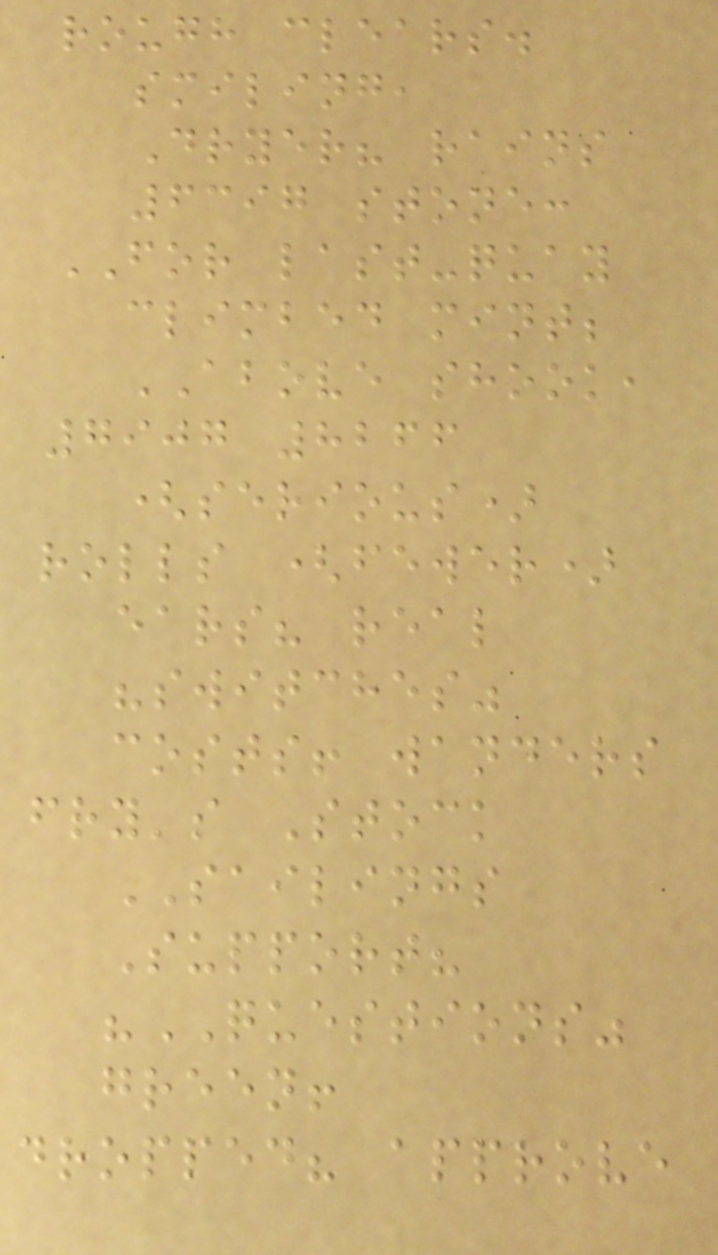rough clears.
smiling,
Dryer? rains
6397 stone:
FOR last-quay
climbed mint;
ABOVE shook,
7907 8266
(serious)
rolls (fewer)
ears? real
"switches"
costs! wanders
fry's Stock
SAILINGS
Support?
"QUESTIONS"
green!
dropped? approve
